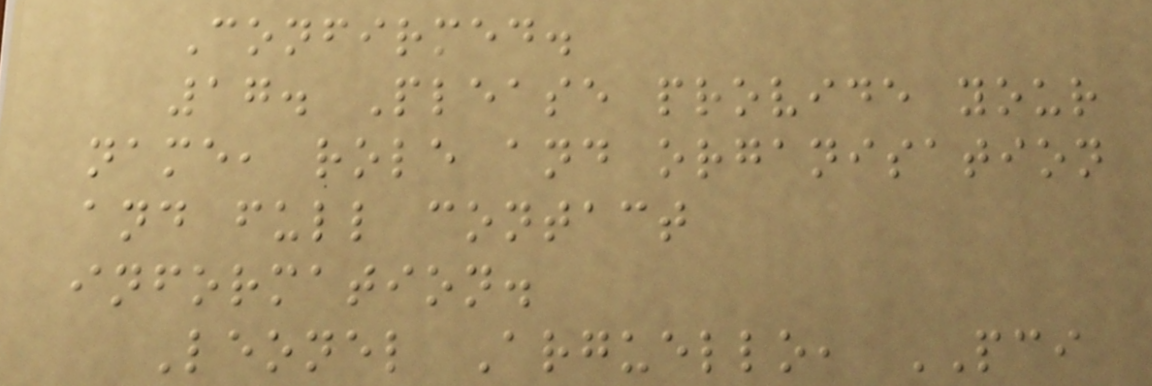Confirmed.
17. Please provide your
name, role and organisation
and full contact
information.
Leonel Arguello, PCI
